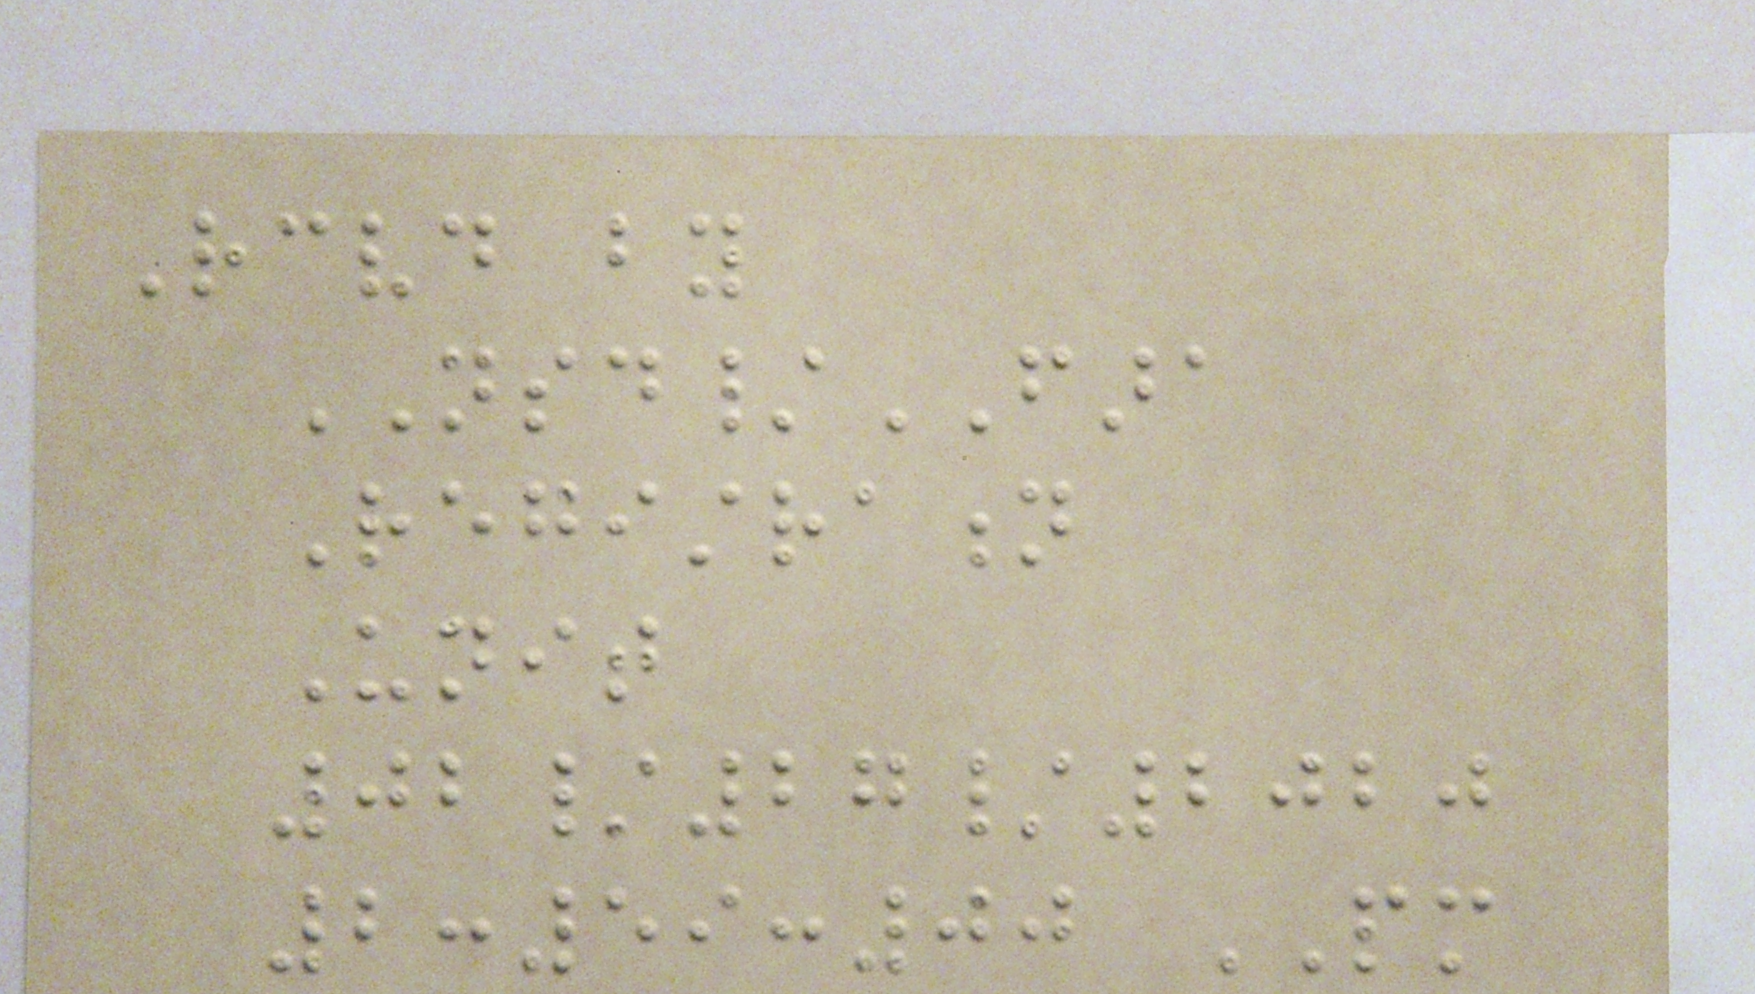Received by
NSD/FARA
Registration
Unit
02/27/2020
2:59:00 PM
